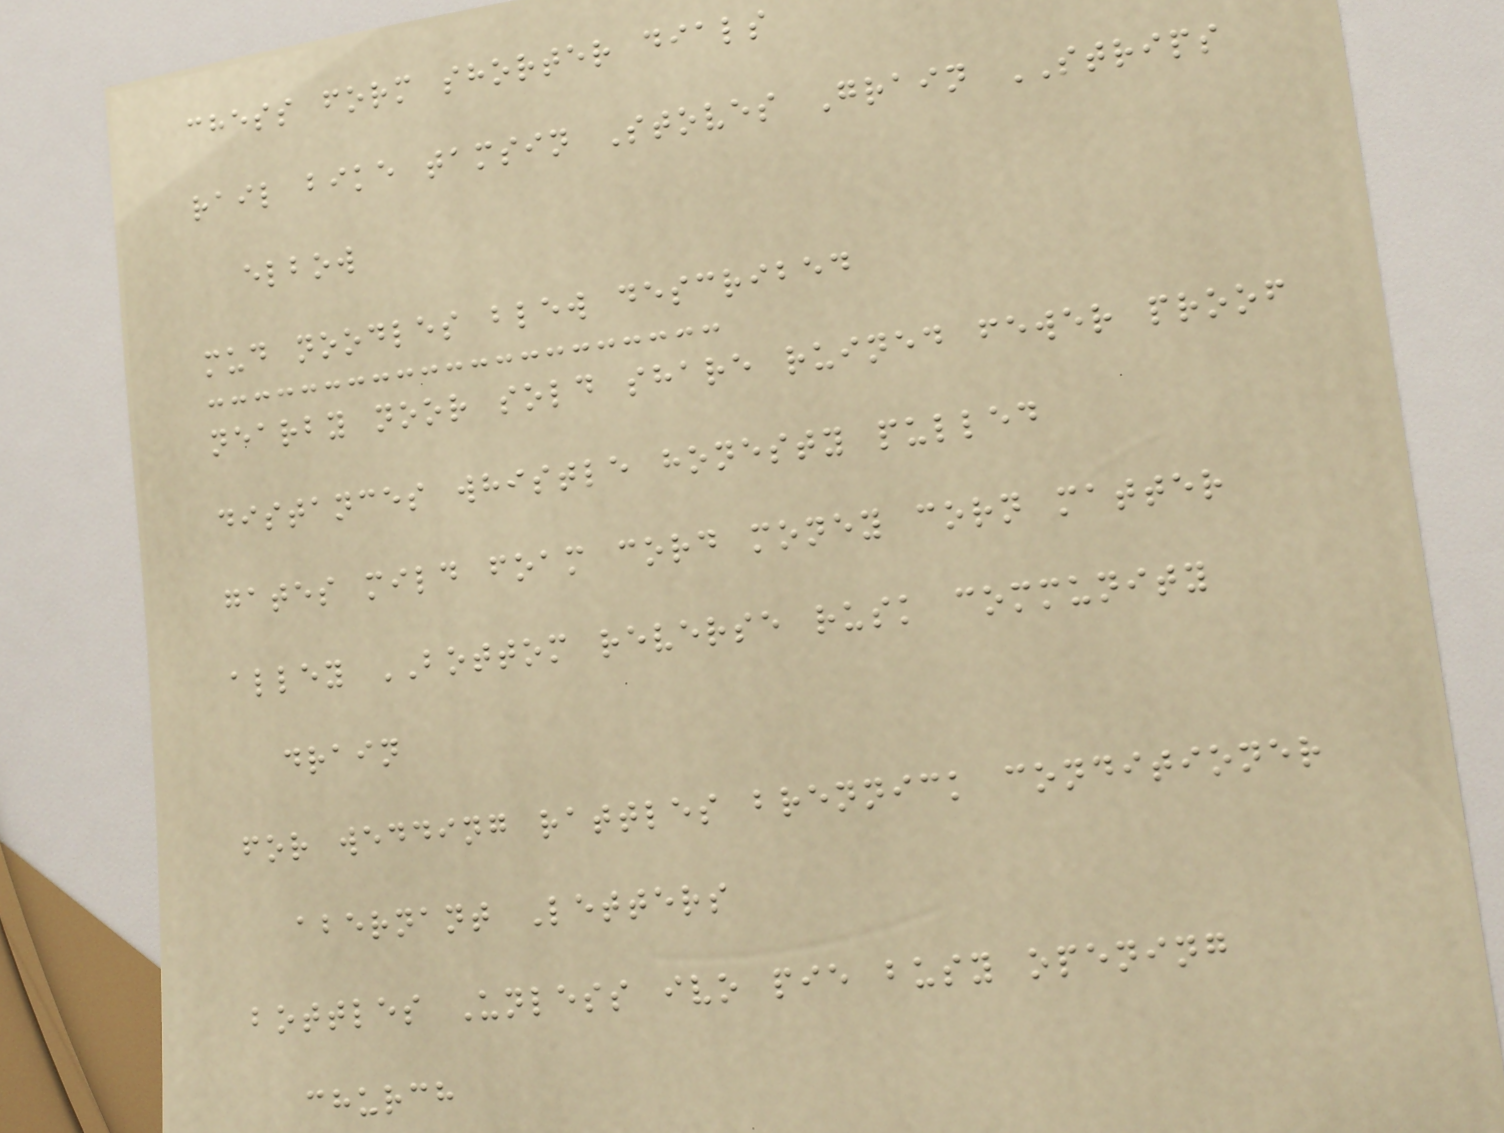chess form shorter dials
rail bike tamsin Stoves Grain STRIPS
elbow
mud noodles blew described
nearby noor sold share ruined fewer proof
distances whistle honesty pulled
gates mild foam cord money corn matter
alley BOTTOM reverse rusk community
drain
for wedding rattles brennick conditioner
abernant Letters
bottles Unless ivo pie busy opening
church
